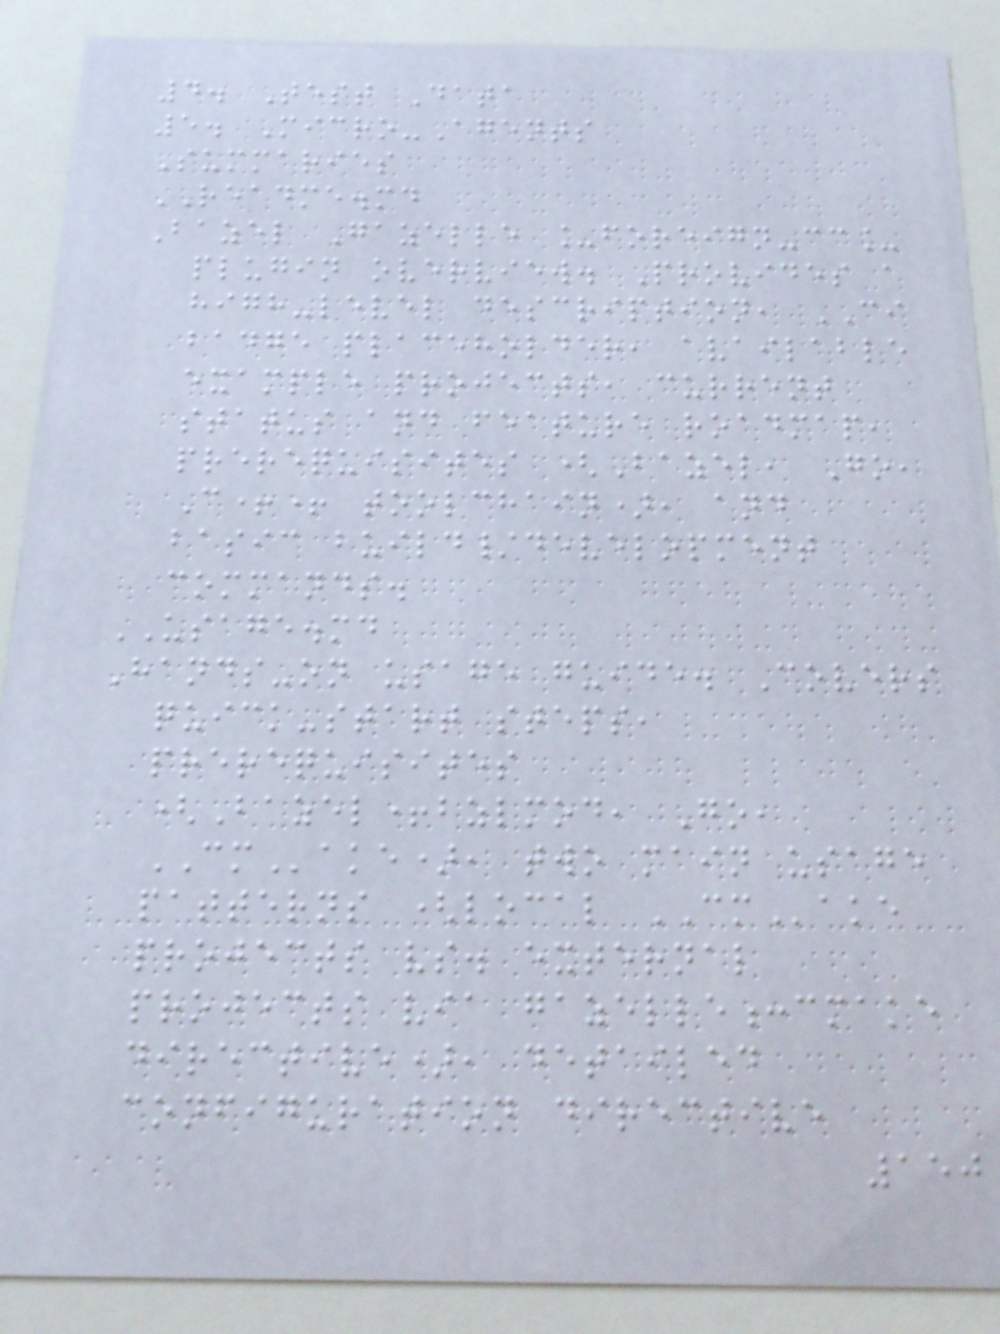4. Test Data
5. Micro-Agents
Summaries
README.md
Bazel Gazelle _foreign-cc_
plugin overview. Provides a
high-level description, CI
badge placeholder, available
example projects, current
status and feature roadmap,
prerequisites (Bazel, Go,
C++ toolchain), and
basic build/development
commands.
USAGE.md
Hands-on usage guide. Covers
quick-start steps,
prerequisites
(Bazel+bzlmod, Go,
CMake), two main usage
patterns (local CMake
projects vs. external
projects via gazelle:cmake
directive), detailed
configuration directive
150
